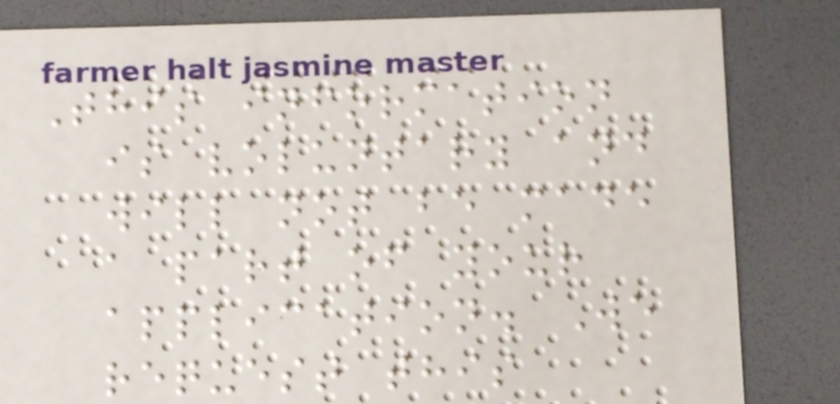This information
is voluntary and
will not be made
a part of your
application. We
request this
